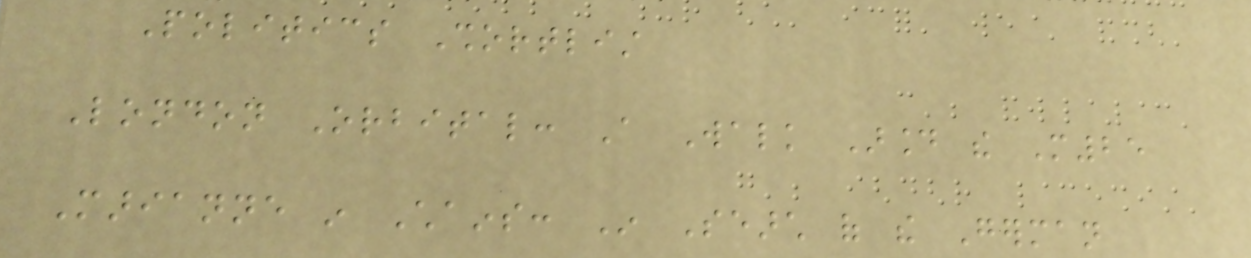Politics Shortlist
London Orbital: A Walk Around the M25
Marianne in Chains: In Search of the German
